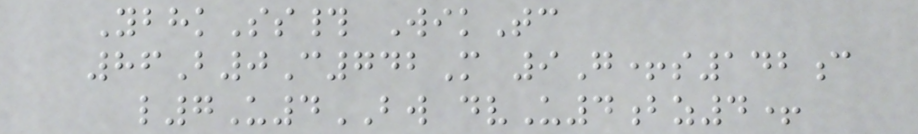YbhkSs# WikTc
86B0C742M 9G+s142c
l7U4BW dvU4bz4+
